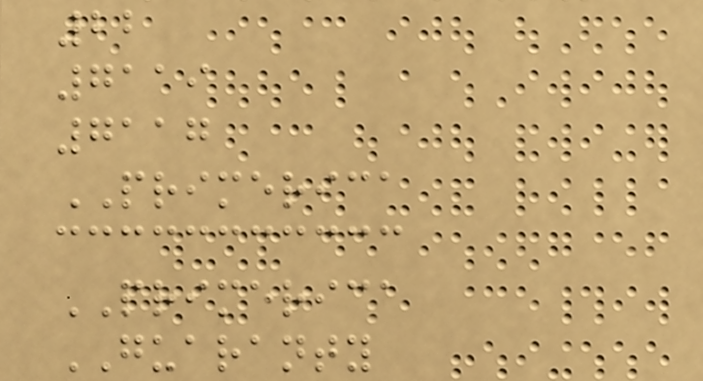22
7119
7117
PRIMERICA
PRIMERICA
GUARANTY
